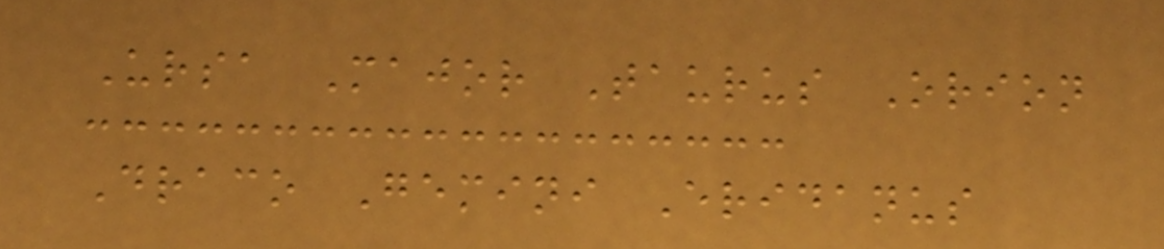Ursa Major Taurus Orion
Draco Gemini Eridanus
